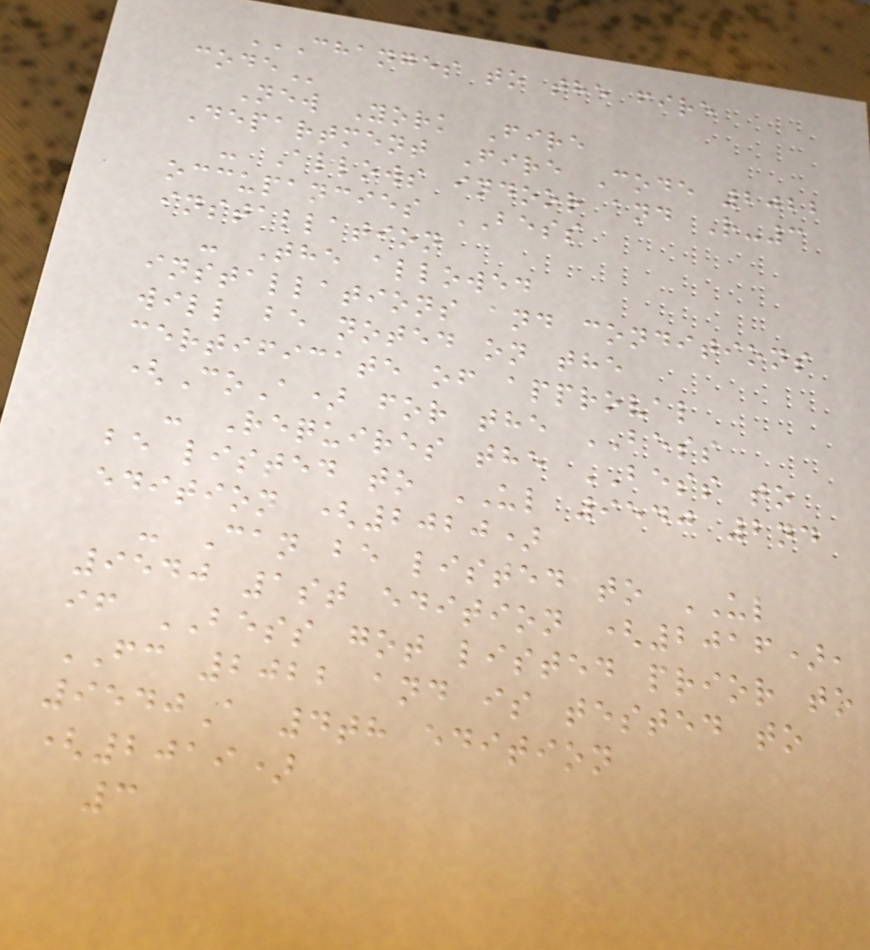CHANGES TO THE FIRE
CODE
New York Fire
Department Fire Code 2022
- Allows indoor and R-3
occupancies BESS
installation
- The allowed
installations and conditions
will be noted on the
certificate of approval
(CoA) for the BESS
- Requires the BESS to
be listed to UL 9540 2nd
edition (2020)
- Can be listed to UL
9540 1st edition (2016),
if BESS got listed prior to
FC 2022 and is tested to
9540A 4th edition
(2019)
3
